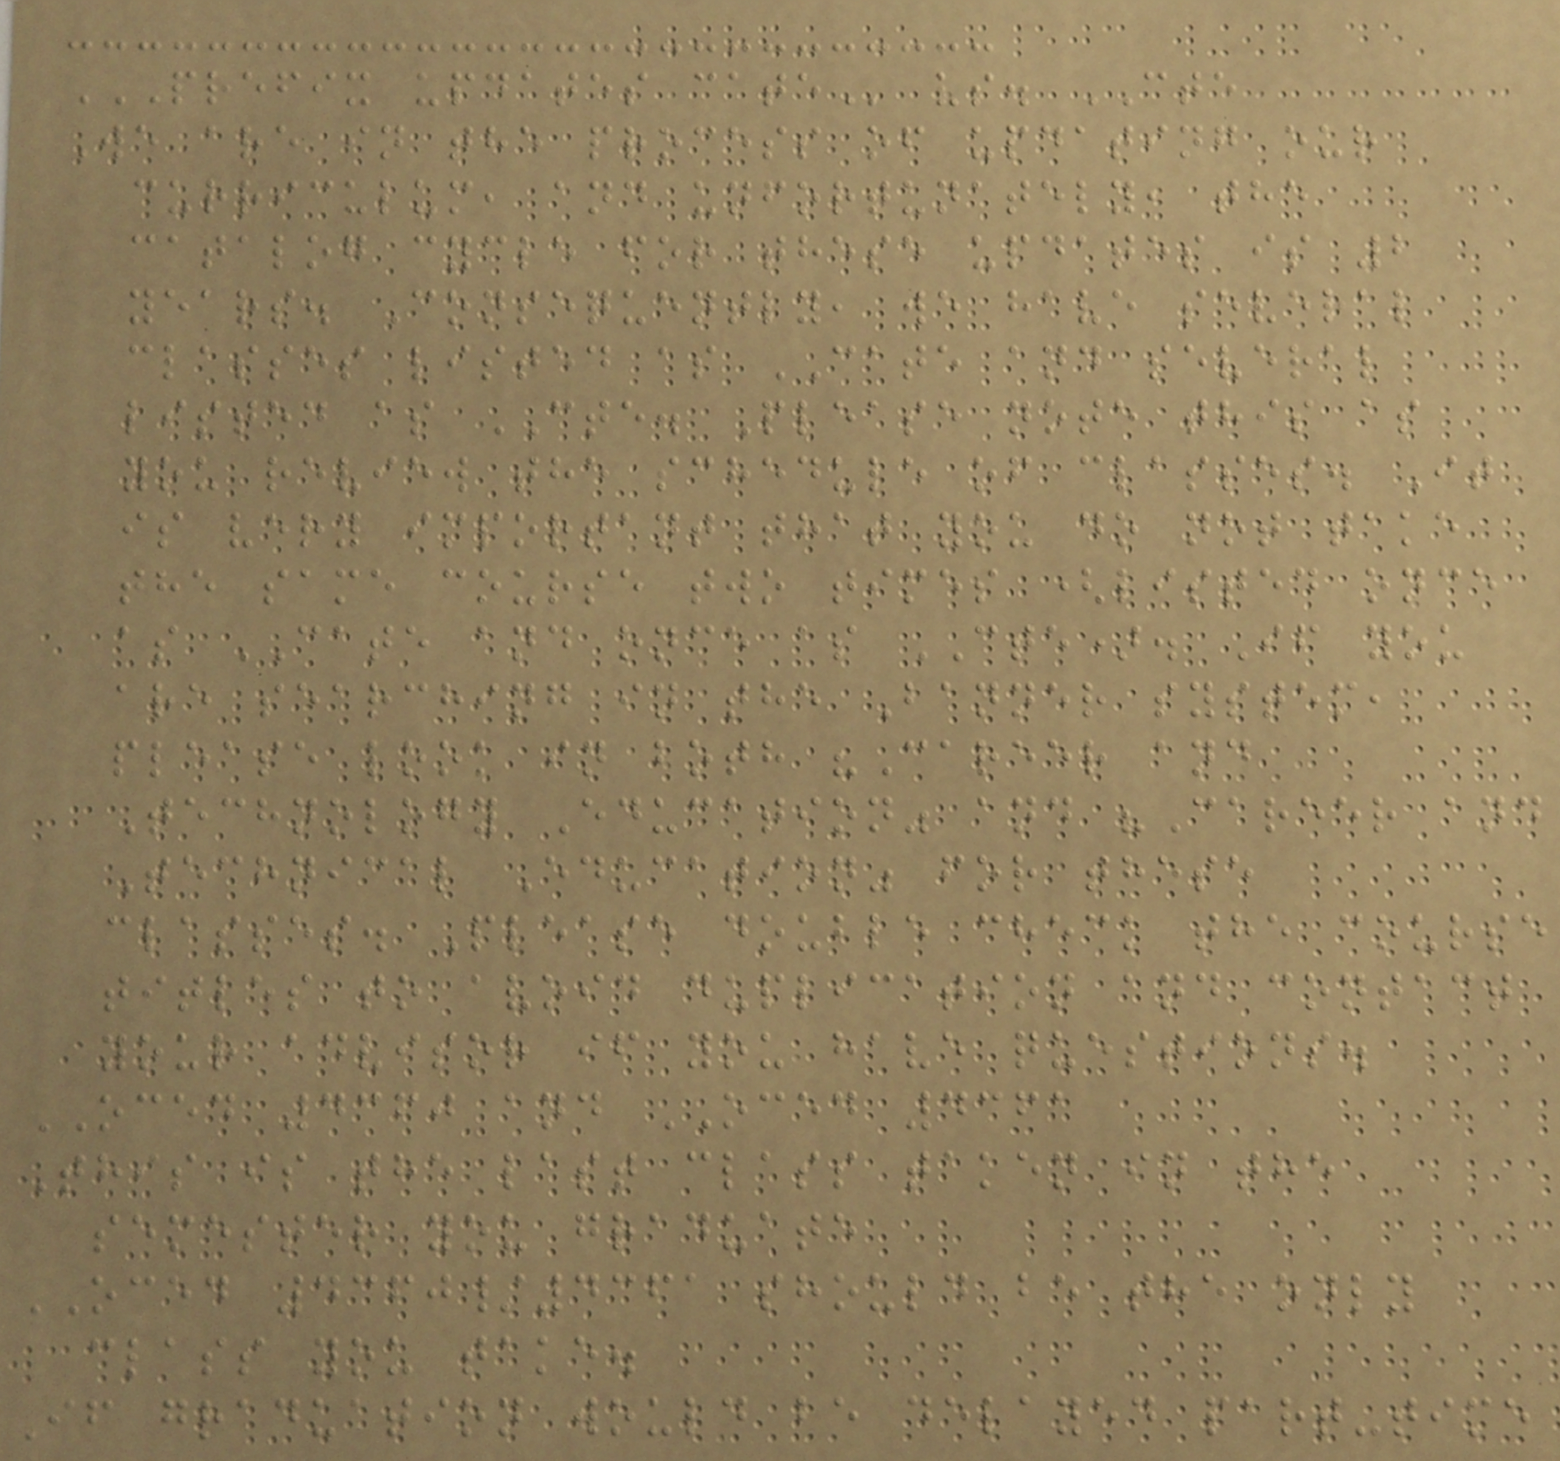PREFIX UPDATES CATE vs. CTE
We are in the process of updating our
curriculum, and unfortunately, the
catalog cycle for these updates is 2
years. Consequently, we have several
classes listed as CATE and several
listed as CTE. Please note this as
you review the schedule of classes. It
is very important that you do not take
the same course two times (listed once
as CATE and once as CTE). If you
are searching in the Banner system,
please look in both "Career and
Technology Education" and "Career and
Technical Education" for these
classes. Please double check the course
titles to avoid duplication and contact
your advisor if you have questions.
OCED 4360 and OCED 4361
This is the last class taken in the
semester you graduate
OCED 4360/4361 should be the only
class you take.
If graduation would be delayed part-time
